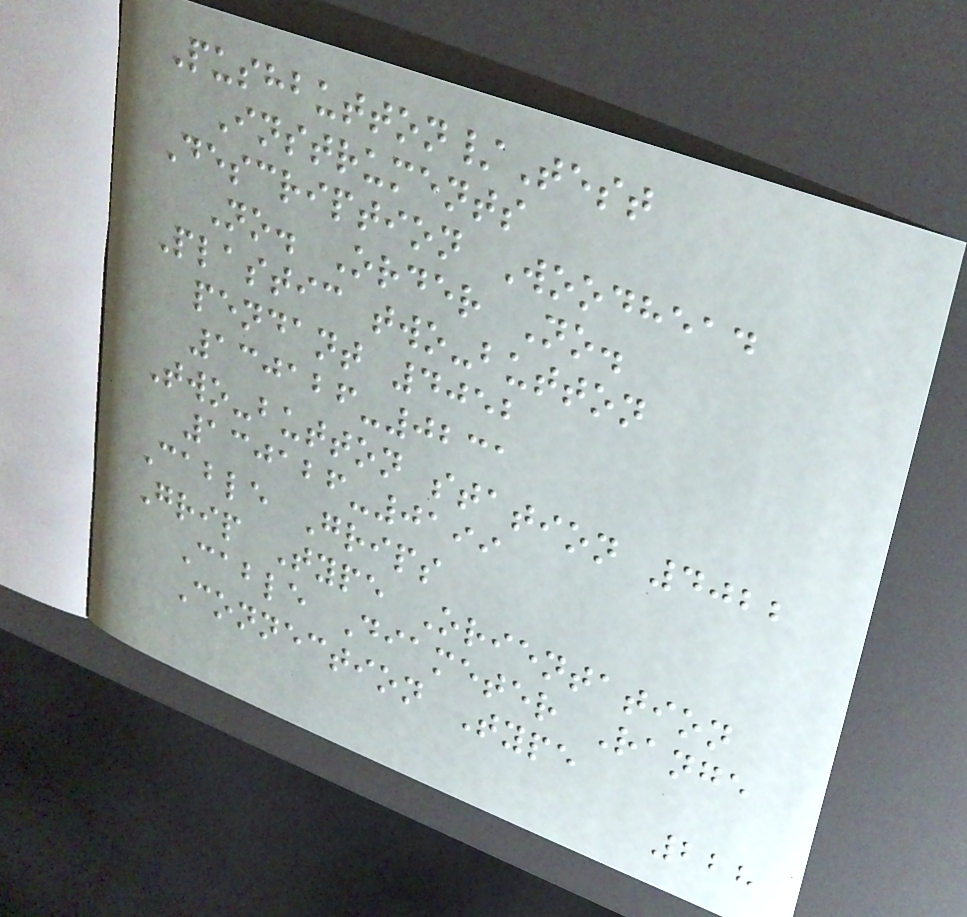Pushbutton/Test
Instruments
Description Woodhead
No. Order No.
Plastic two-button
pendant 4052
130126-0231
Two-button station 4022
130126-0199
Cable Grips
Grip Type Orientation
Cable Diameter Range
Connection Type
228
